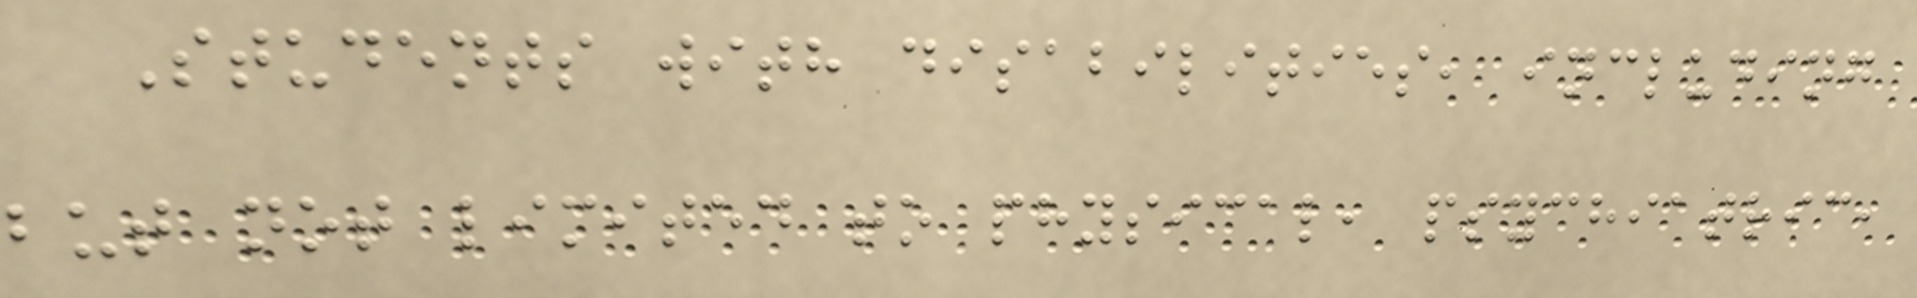Students with disabilities, including
but not limited to physical, psychiatric,
